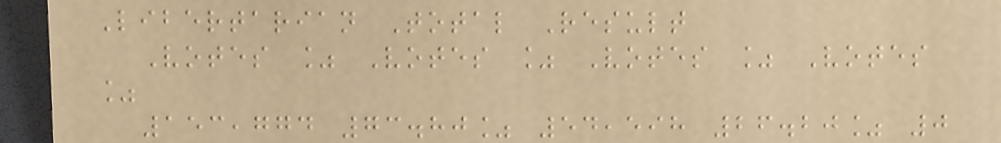Libertarian Total Result
Votes % Votes % Votes % Votes
%
153,774 73.80% 54,598 26.20% 0
